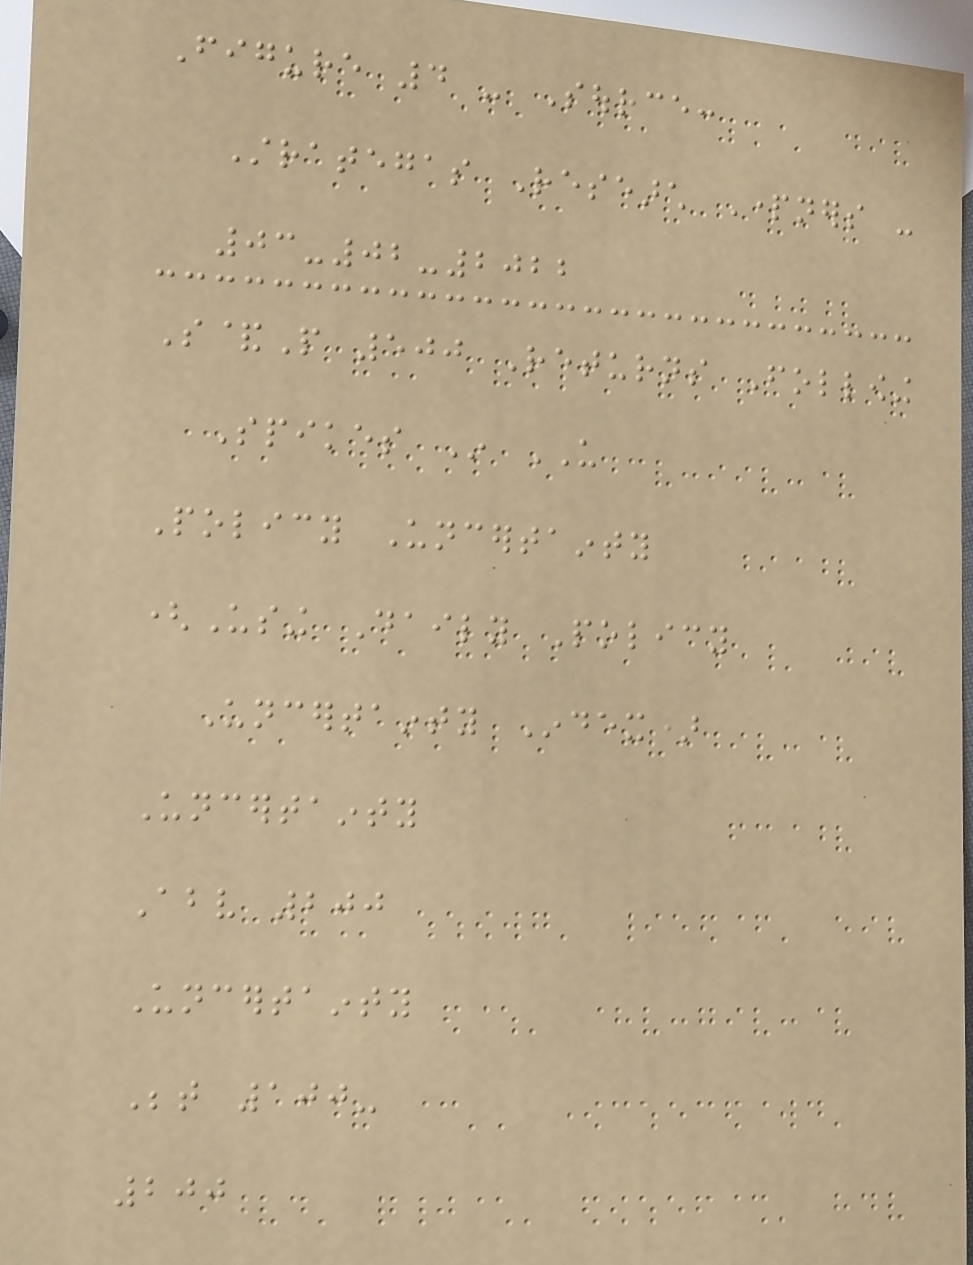Figure 4 - Source:
Strategas Research Partners -
03-02-2022
S&P 500 Returns Following
Spikes In US
Policy Uncertainty
(Using Daily Policy
Uncertainty Index)
Uncertainty
Above 200
Uncertainty
Between 100-
200
